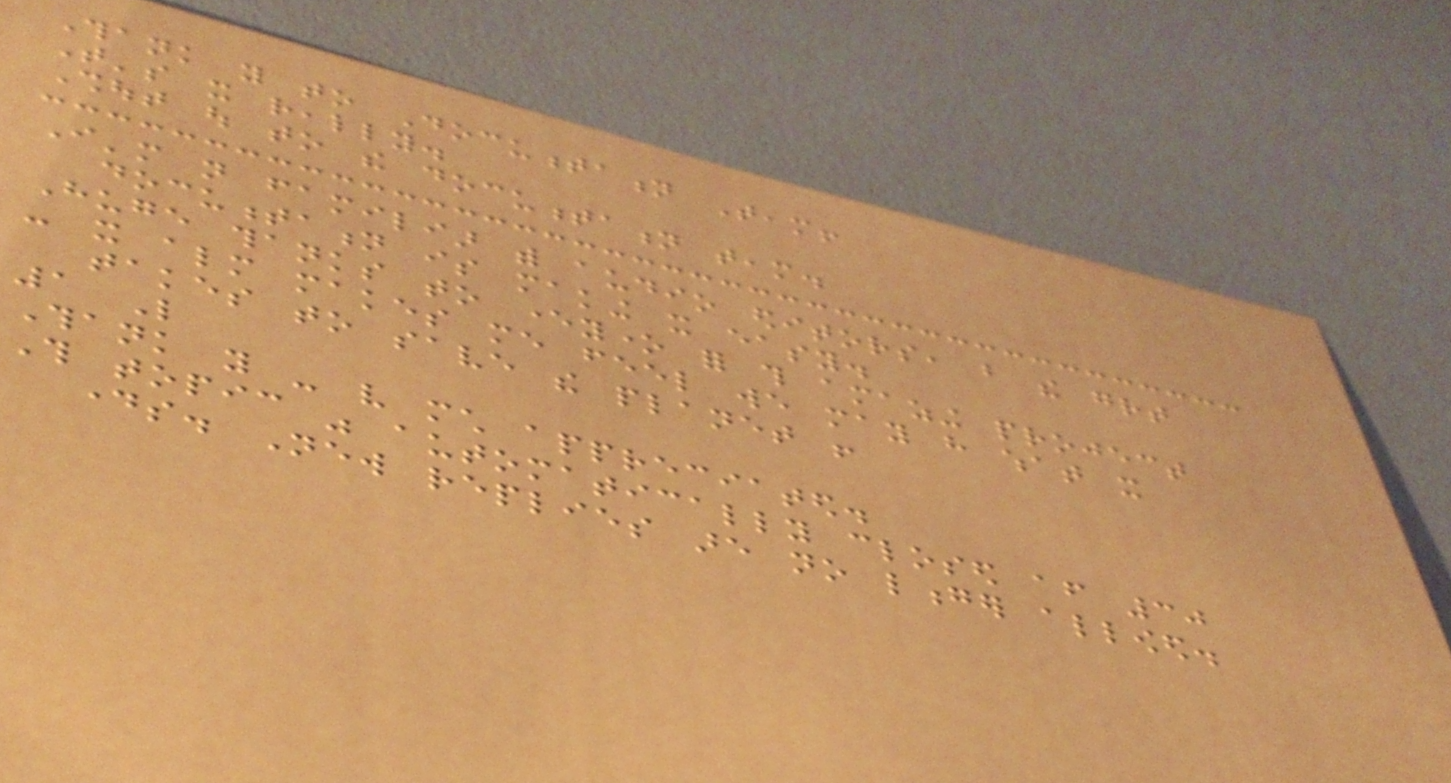Thank you to Documentation Team!
That's it really.
Shout out to the documentation team.
I'm not familiar with audio editors, but the great
documentation is making it easy.
Huge thanks to everyone for this amazing project
- it almost makes me feel we may have what it
takes to save the planet !
1 Like
Thank you - very much appreciated.
This topic was automatically closed after 30
days. New replies are no longer allowed.
